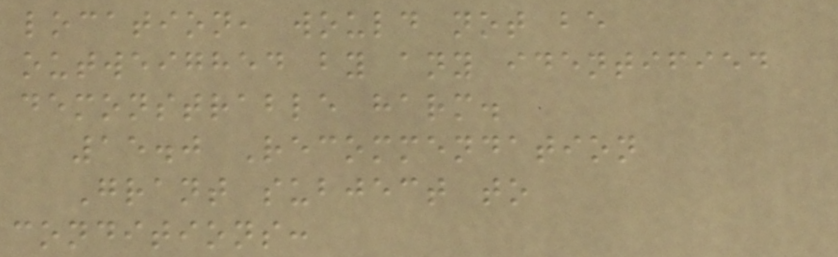location, would not be
outweighed by any identified
demonstrable harm.
15.0 Recommendation
Grant subject to
conditions:
